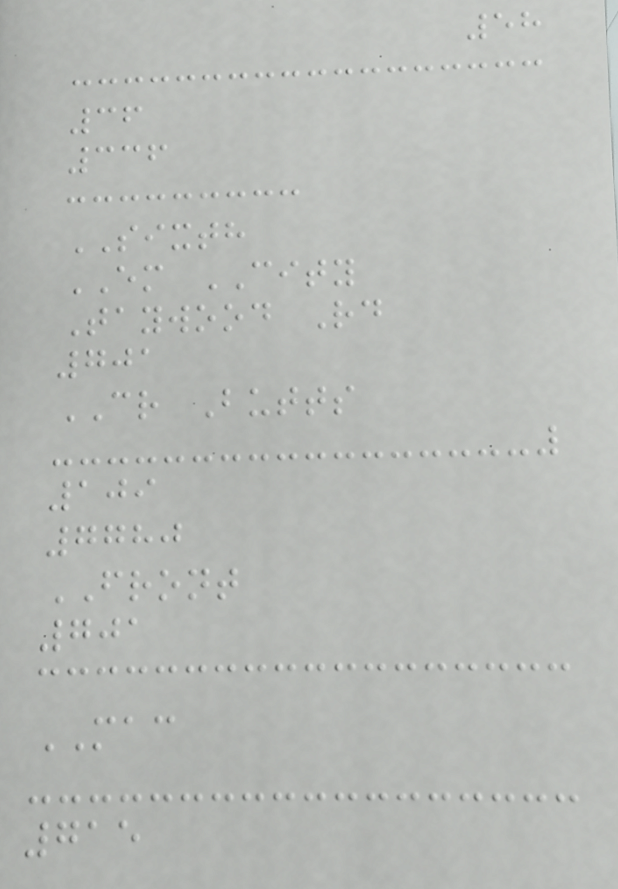58
36
336
SIXTH
EM CITY
Taywood Rd
701
CR Butts
109
7780
FRONT
701
MAC
715
